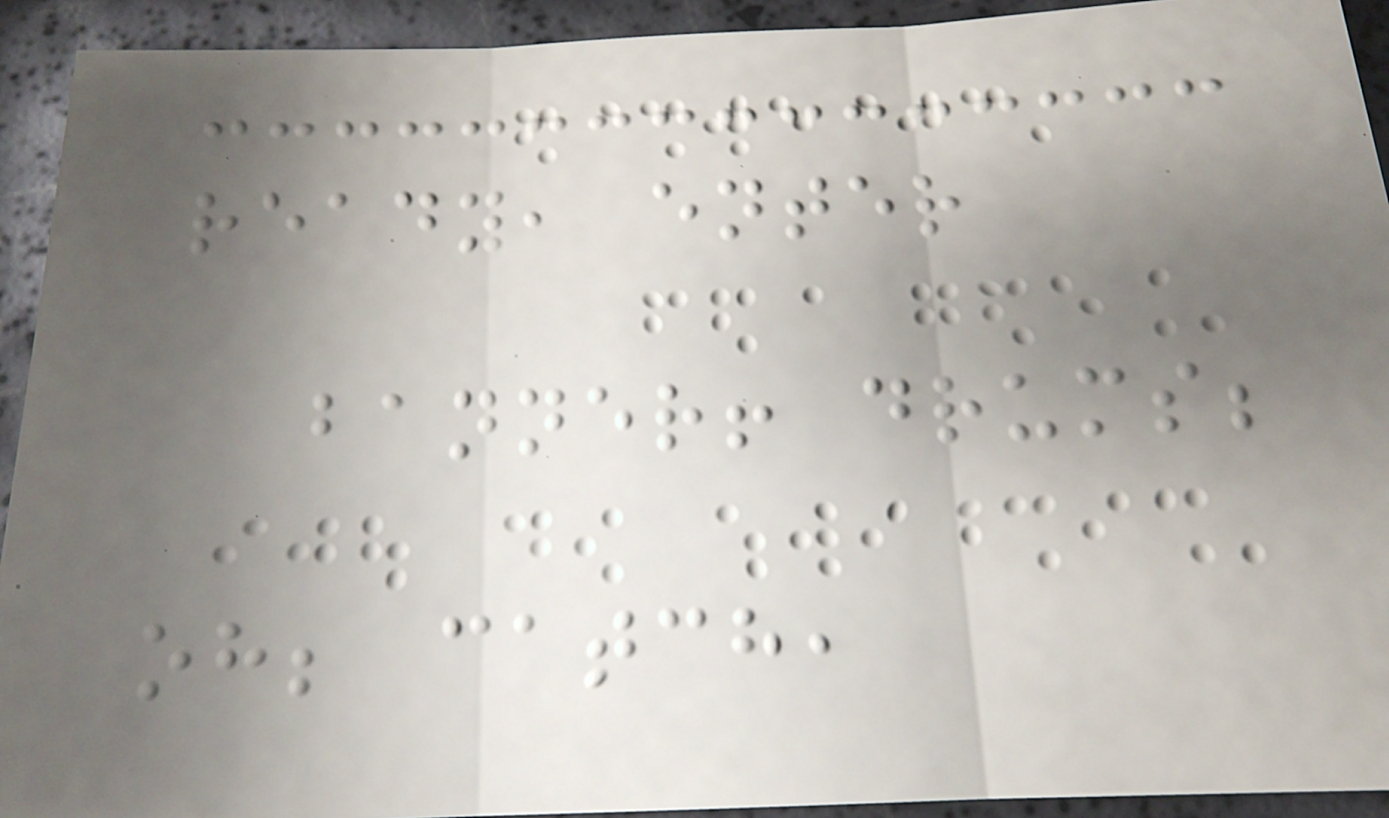ready, enter
banner! drums;
oh; catch,
